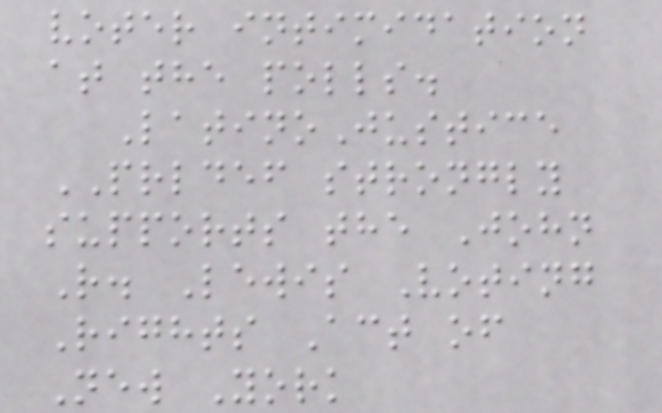voter intimidation
at the polls.
LatinoJustice
PRLDEF strongly
supports the John
R. Lewis Voting
Rights Act of
New York
